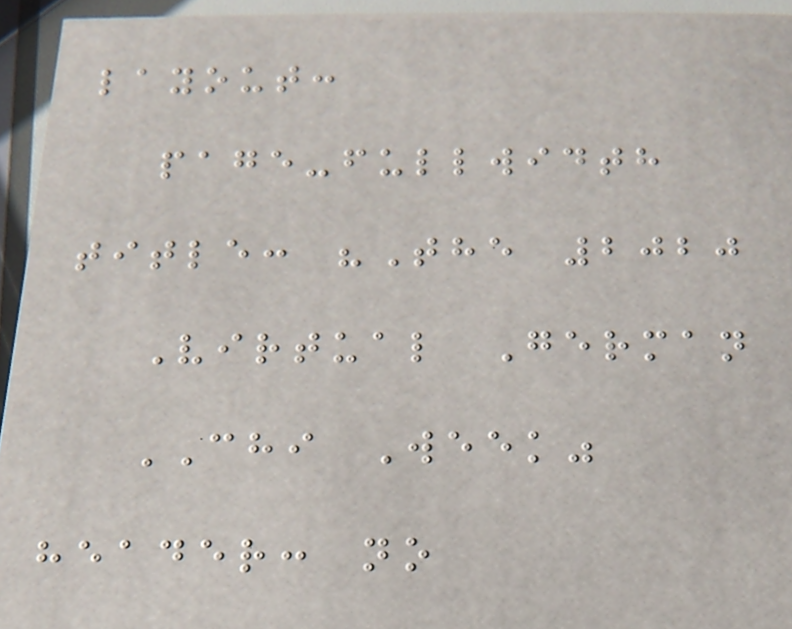layout:
page-fullwidth
title: "The 2020
Virtual German
CHI Week"
header: no
